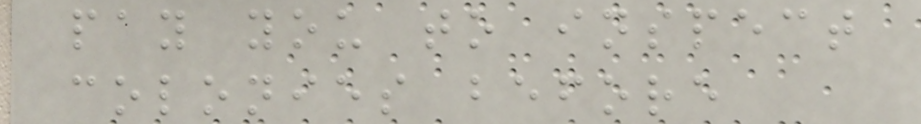pay you to inspect
colonies before
